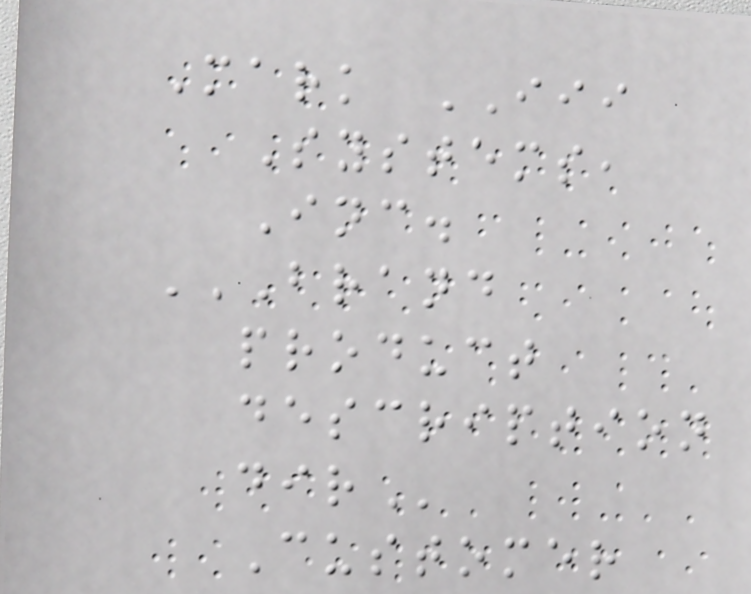Mark III
Systems,
Inc.
BRAND
PRODUCT
DESCRIPTION
DIR
Customer
